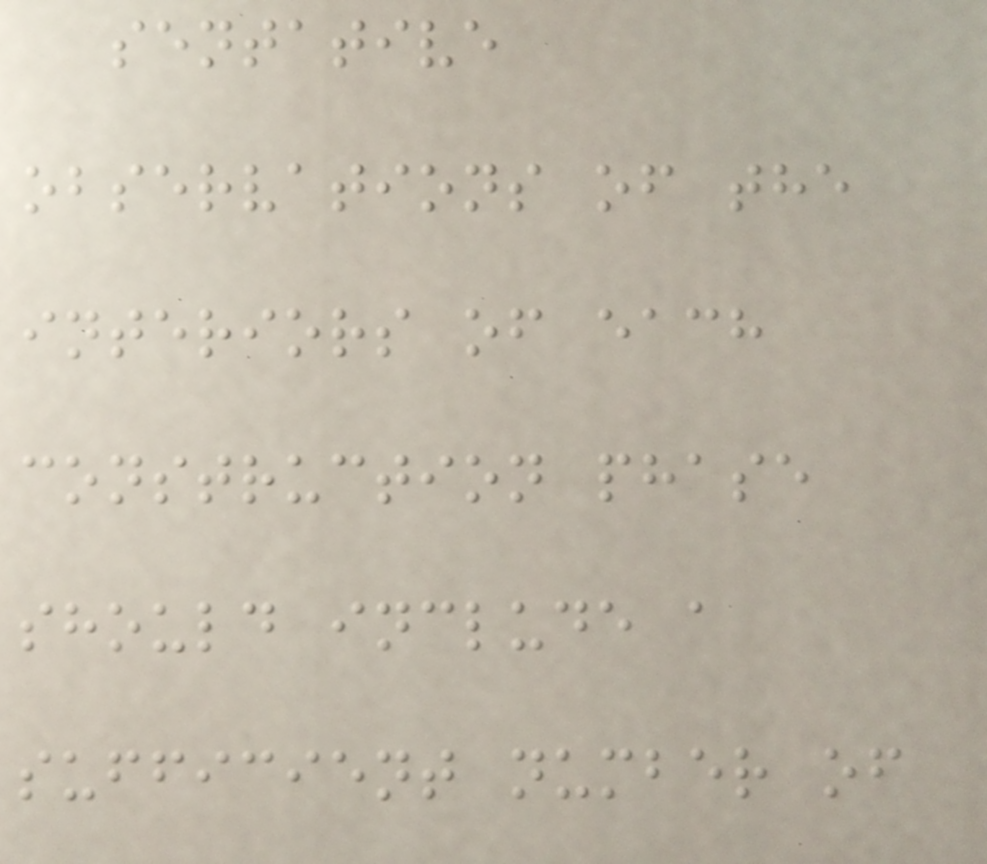sentative
observations of the
interiors of each
construction phase
should include a
sufficient number of
